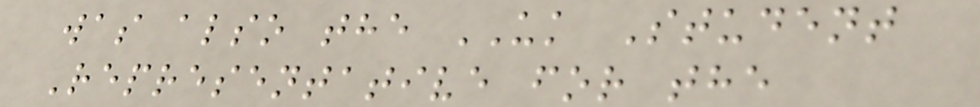was also the UK Student
Representative for the
